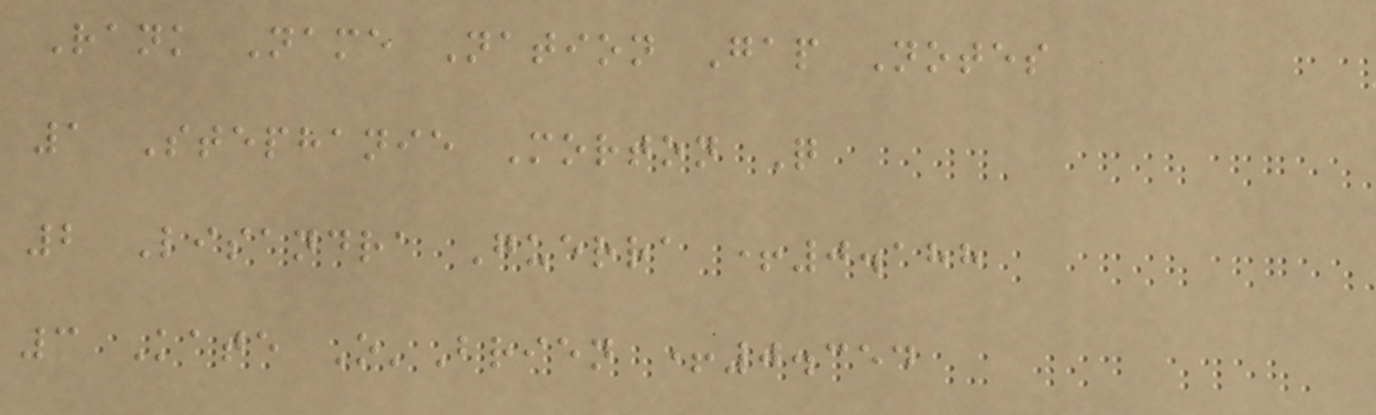Rank Name Nation Gap Notes
1 Stephanie Morton Q
2 Lisandra Guerra +0.188
3 Kate O'Brien +0.354
